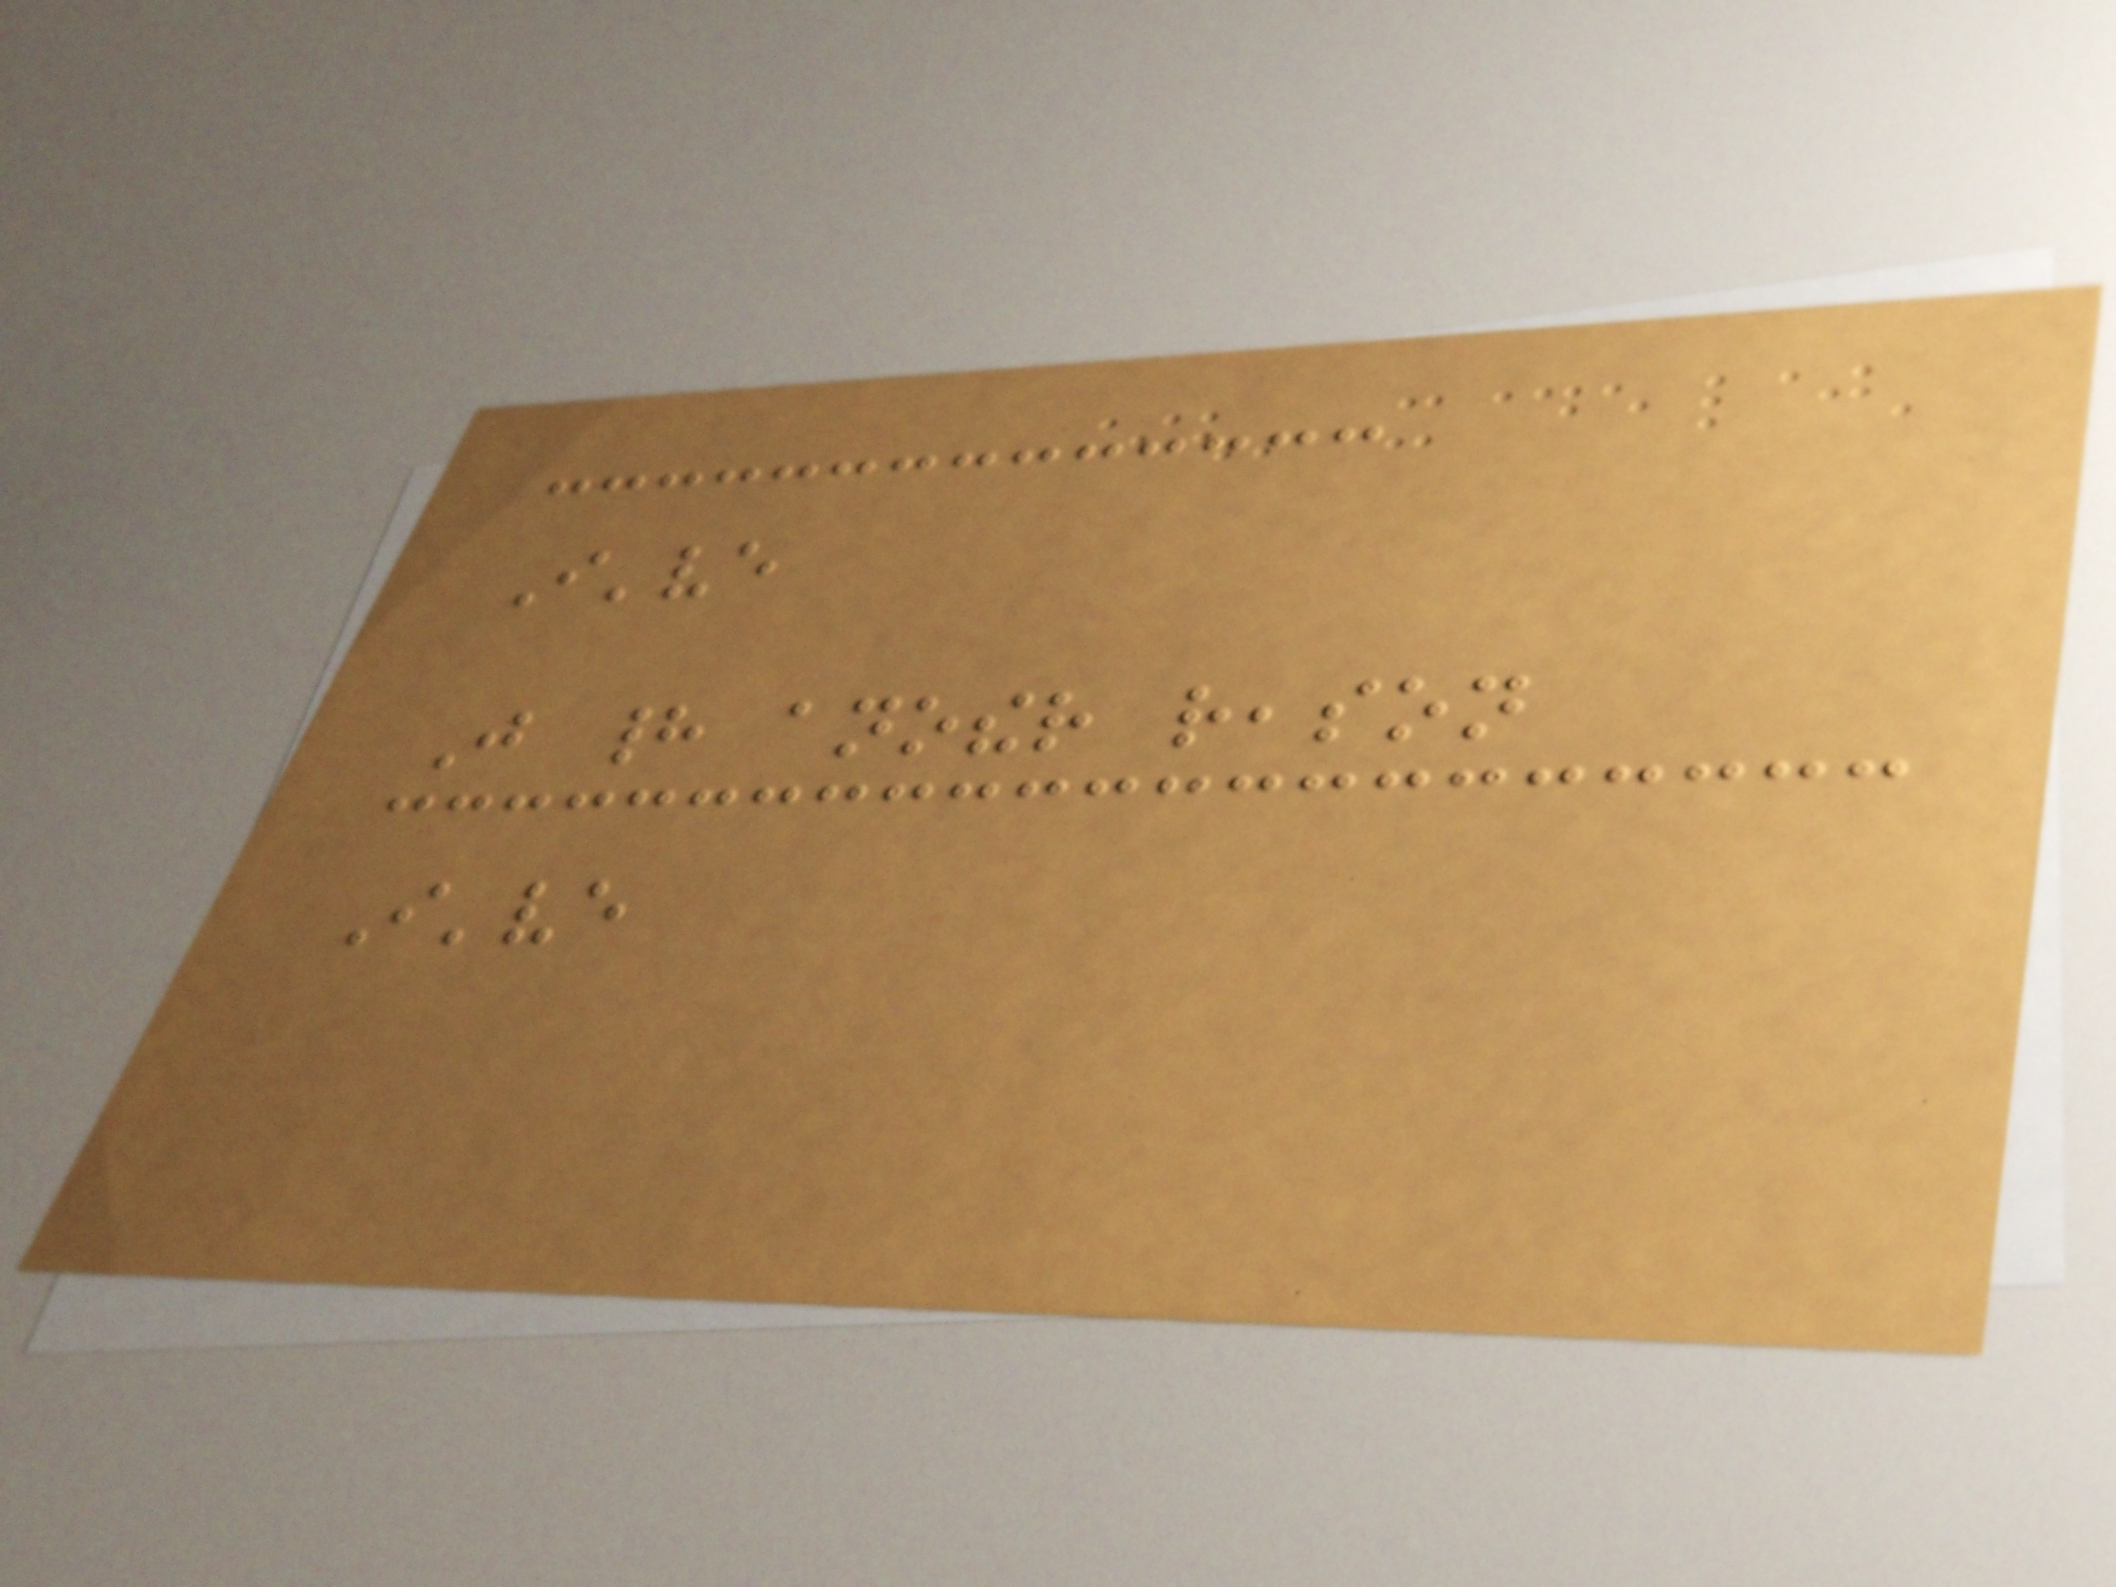I've
Just had another reason
I've
